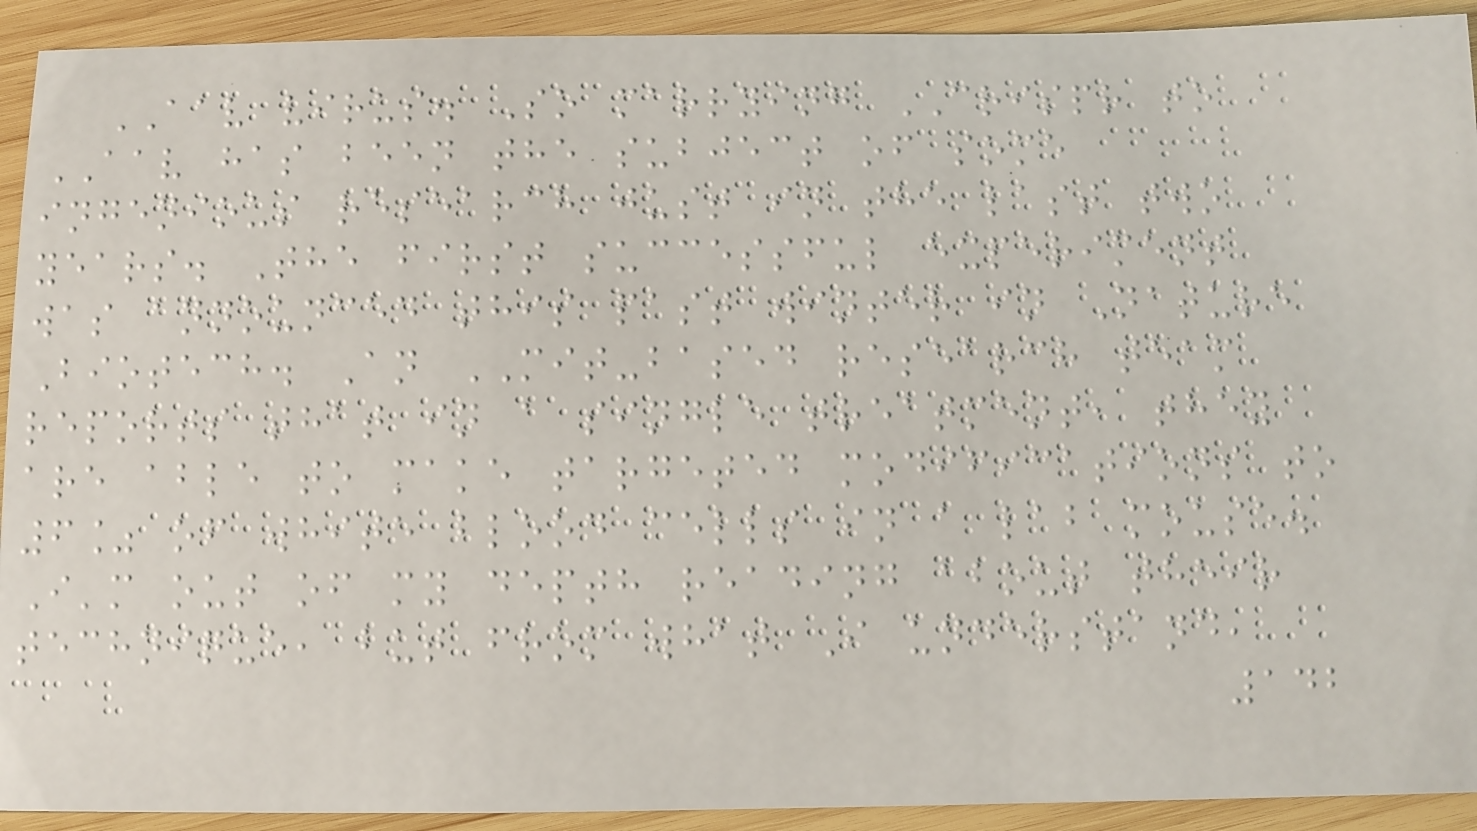AAV virus. So marrying CRISPR to
AAV has been the subject of some
ingenious research just in the last two
years. The first successful experiment
was announced this past winter in Nature
Biotech. An MIT-based research team
reports that in a single treatment, they
are able to make targeted modifications to
6% of white blood cells in a lab mouse.
I'm out of my depth reading about their
technique, but from what I understand,
142
